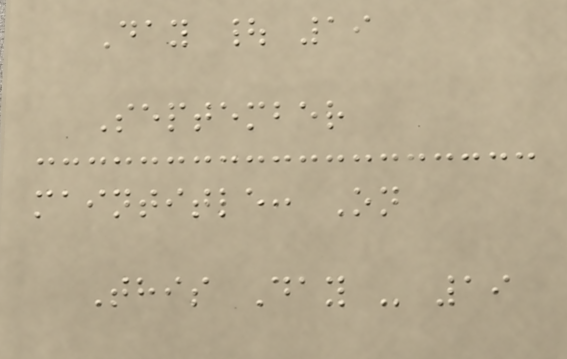Day | 19
September
maintitle: On
This Day - 19
